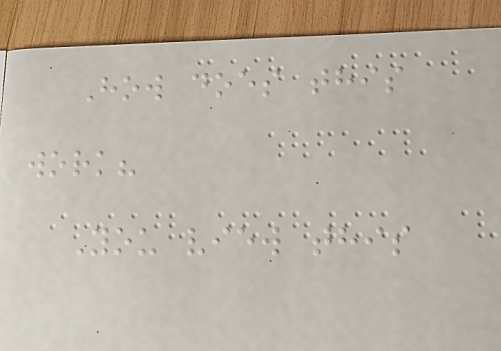How does this
work?
You view this
